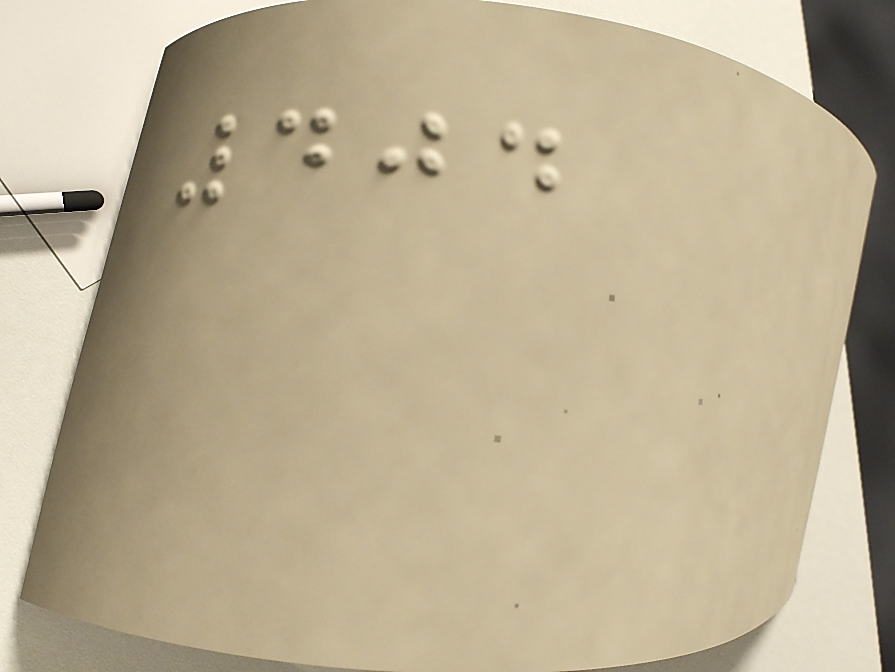404
